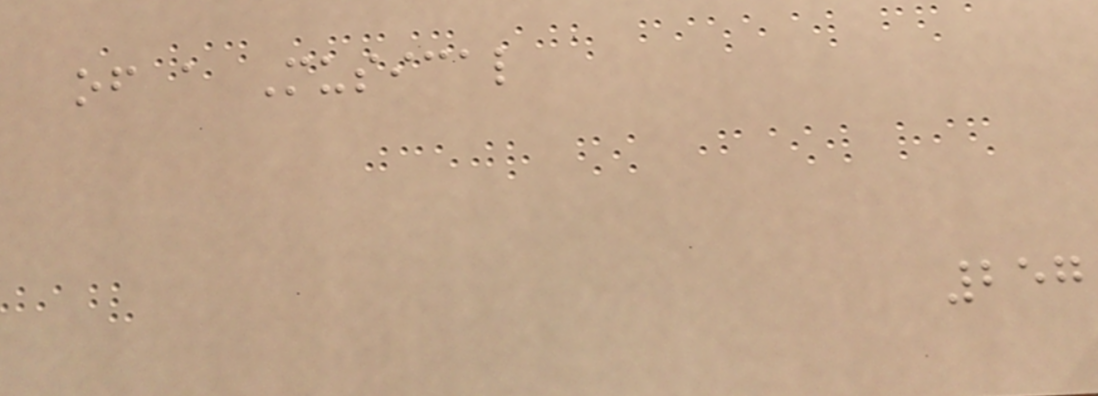of a Musical
257
